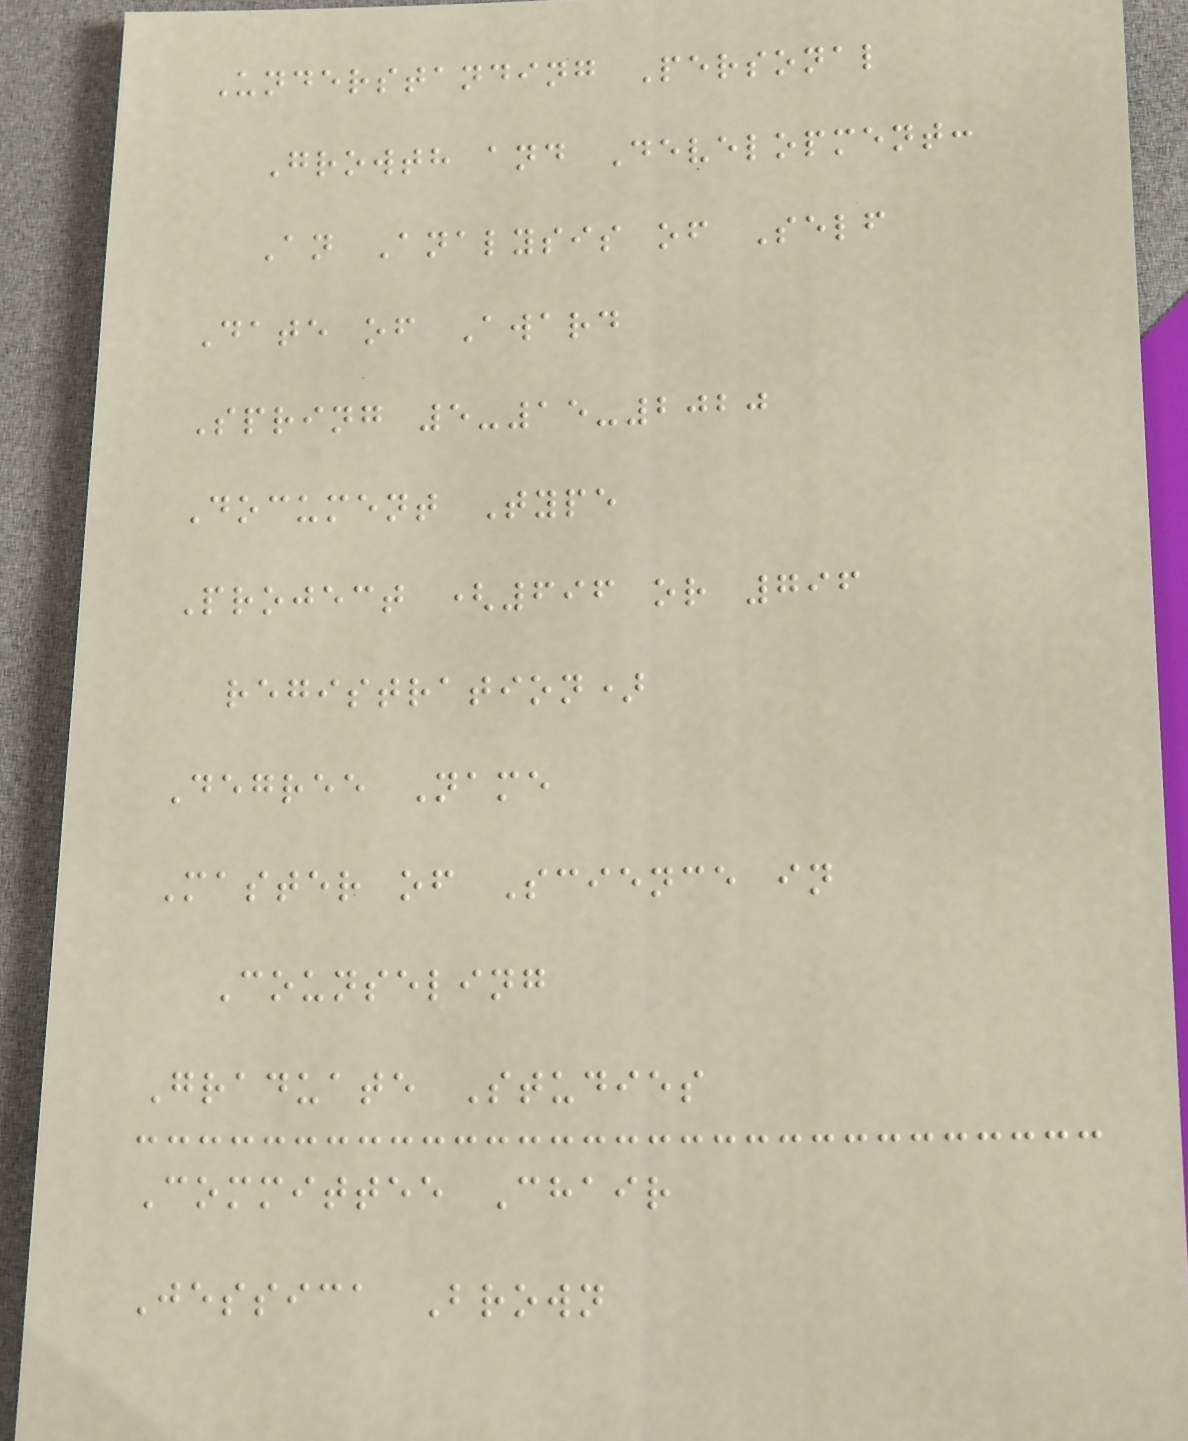Understanding Personal
Growth and Development:
An Analysis of Self
Date of Award
Spring 5-15-2020
Document Type
Project (696 or 796
registration)
Degree Name
Master of Science in
Counseling
Graduate Studies
Committee Chair
Jessica Brown
